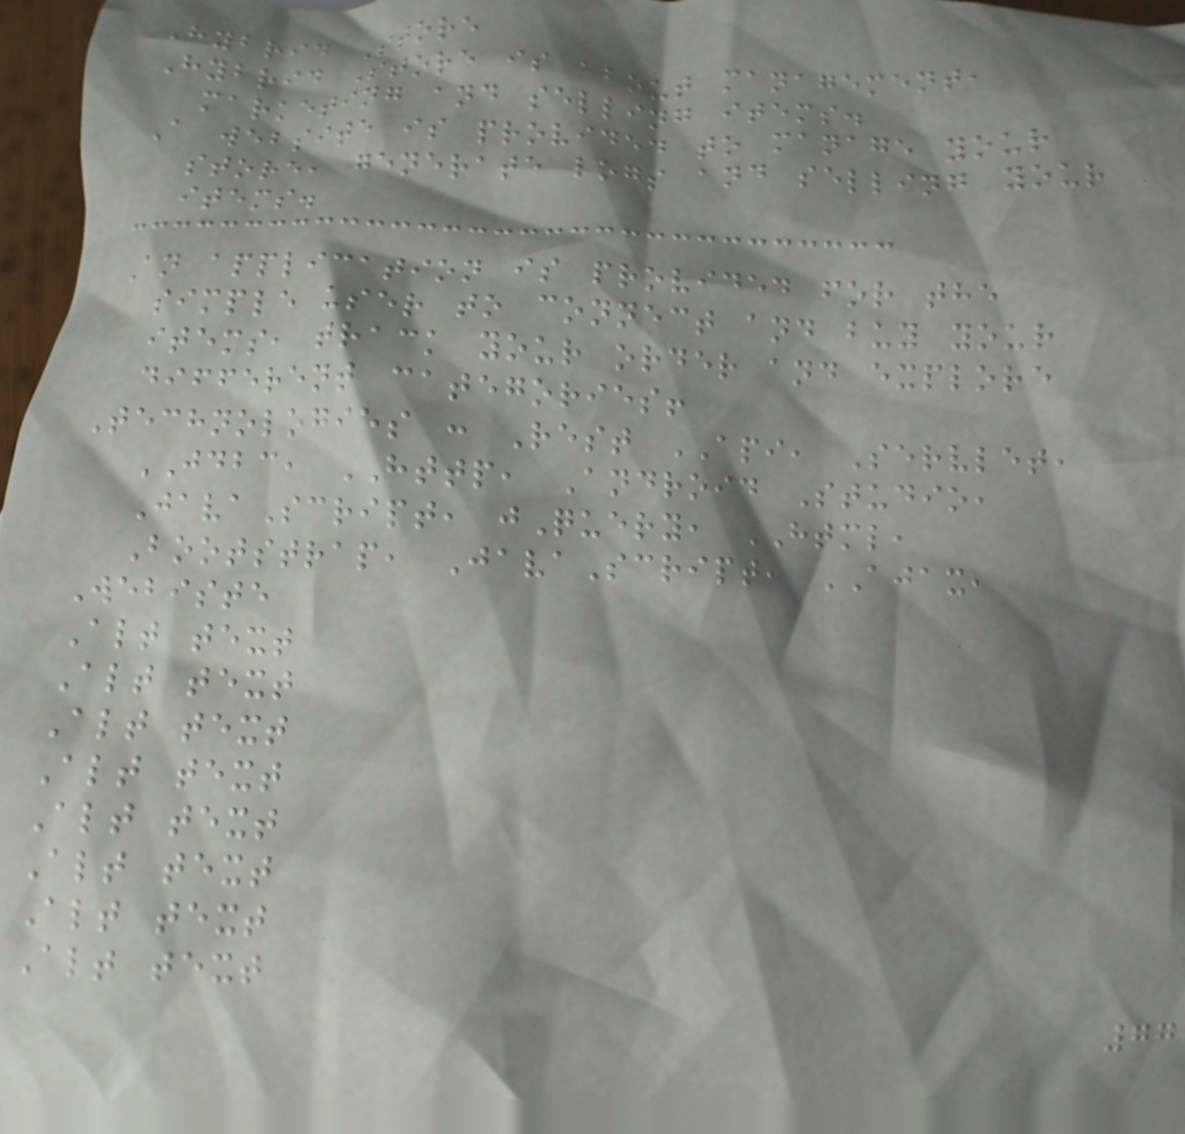Hybrid Store
Hybrid Store is about management,
marketing and selling items.
A website is provided to manage your
store, generate logs and selling your
items.
An application is provided for the
simple user to connect and buy your
items, track your order and explore
different categories!
Technologies : Rest API, Servlet,
JDBC, HTTP, Android Studio,
JavaScript, jQuery, HTML,
Bootstrap, JavaScript, AJAX,
Webiste
Alt text
Alt text
Alt text
Alt text
Alt text
Alt text
Alt text
Alt text
77
